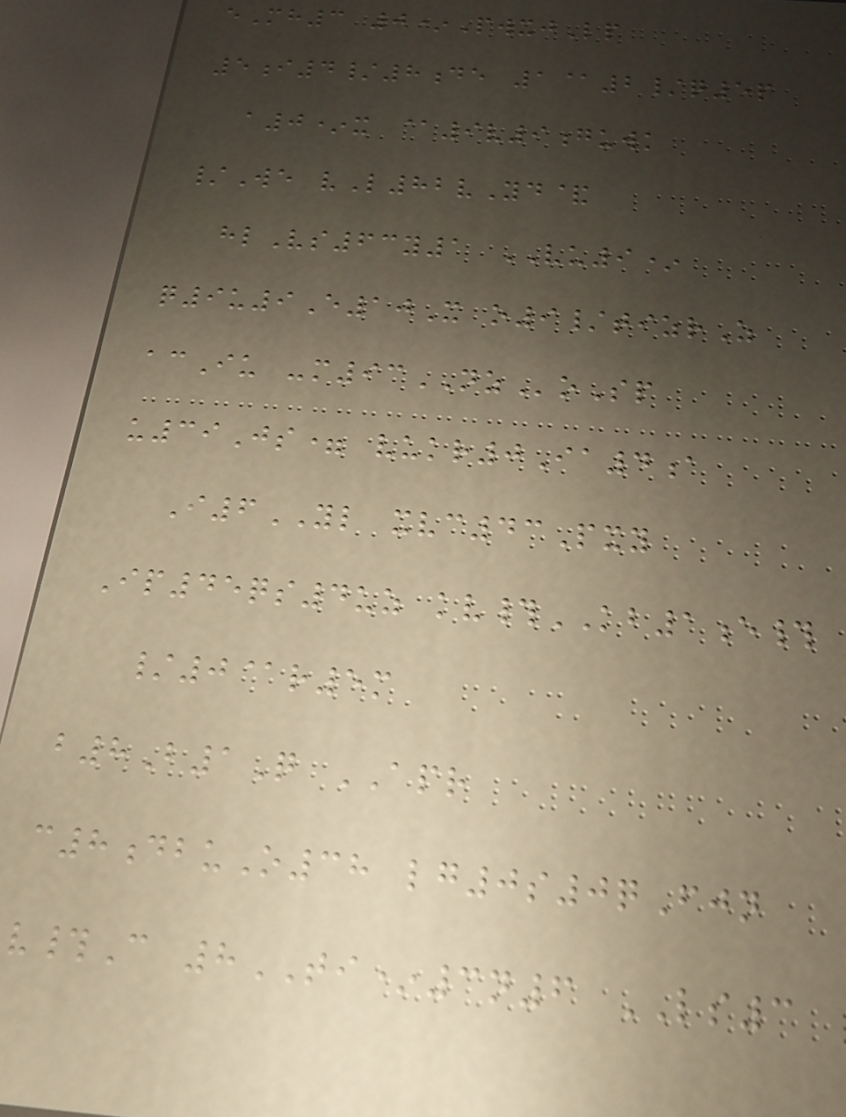eMh3 0*PwxjLp
5i4/8de 1@2/q5p
a0*x @9v9guwk
/We vL82vYd&
hlVs63y1 VU9*
q9u9E10X o9/tizrZ
acIu -m93NZoSp
u39Js= vukr0Ia4a
I6YL xvc43Pxy
Ip45qs4uz kv#KB1e#
/0@r5m
b8B1Q APR
c8dbuO38 lg0s0qFjn
v#C 8TI*3n6 LS3
